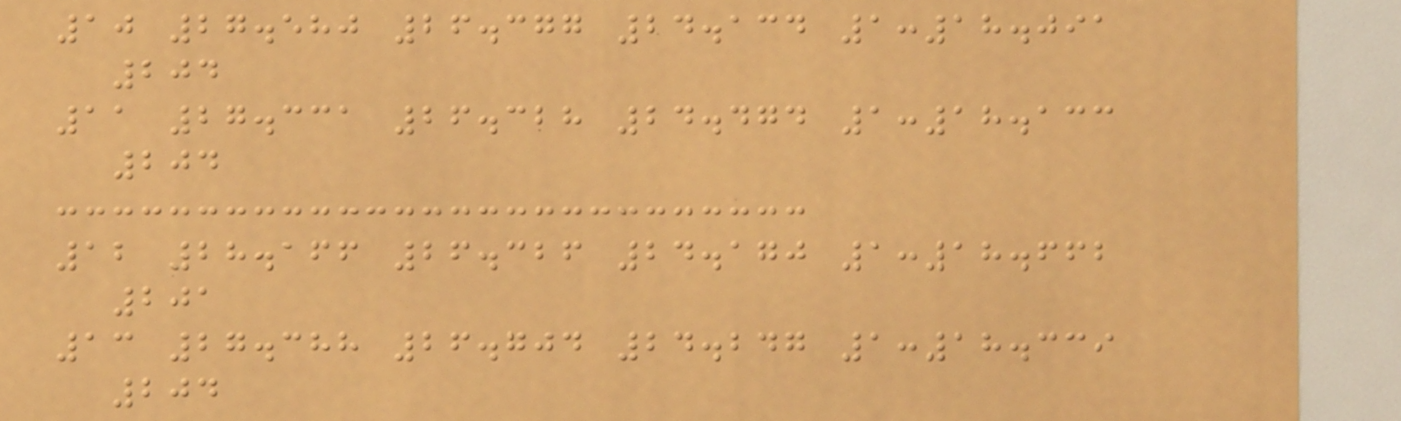10 27.580 26.377 24.134 1:18.091
204
11 27.331 26.328 24.474 1:18.133
204
12 28.166 26.326 24.170 1:18.662
201
13 27.388 26.704 24.247 1:18.339
204
